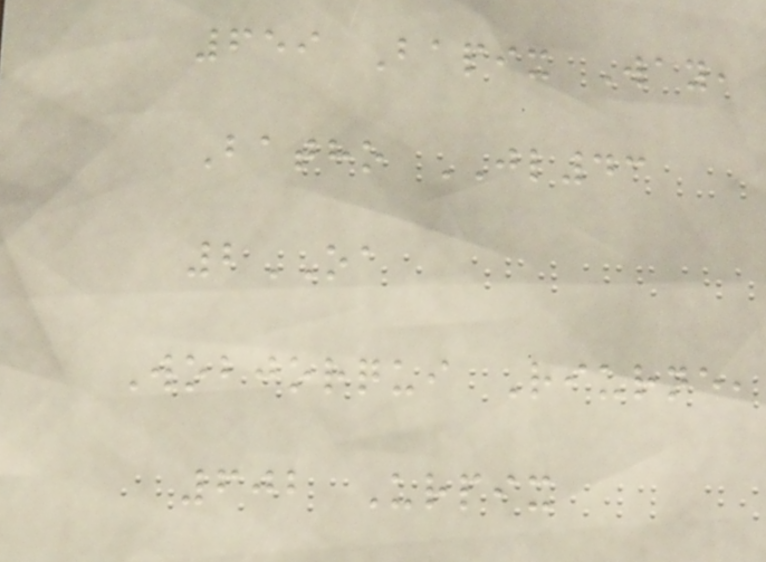659 Bapix Way,
Batho JL43
2OA
Wobjorqui Riurne,
602 Urpix
